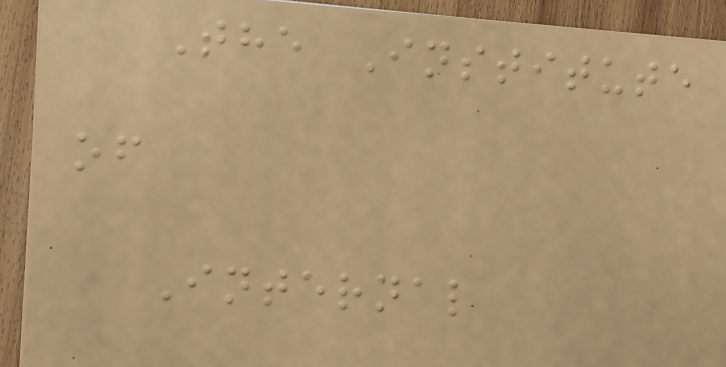The Institute
of
Internal
